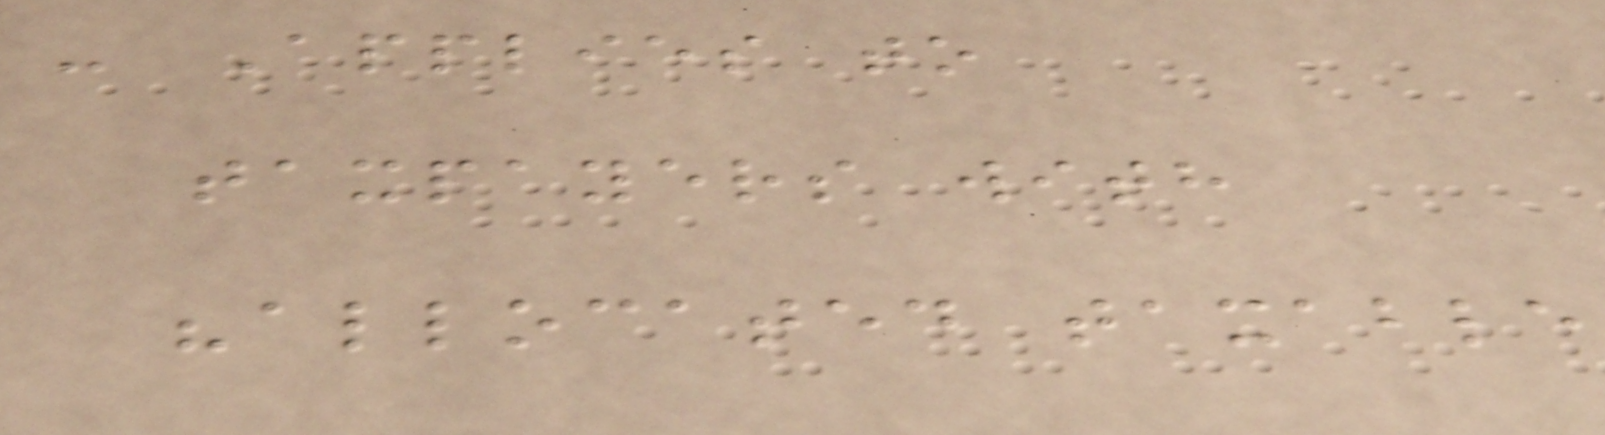- Applies to
taxpayers with
"allocated taxable
